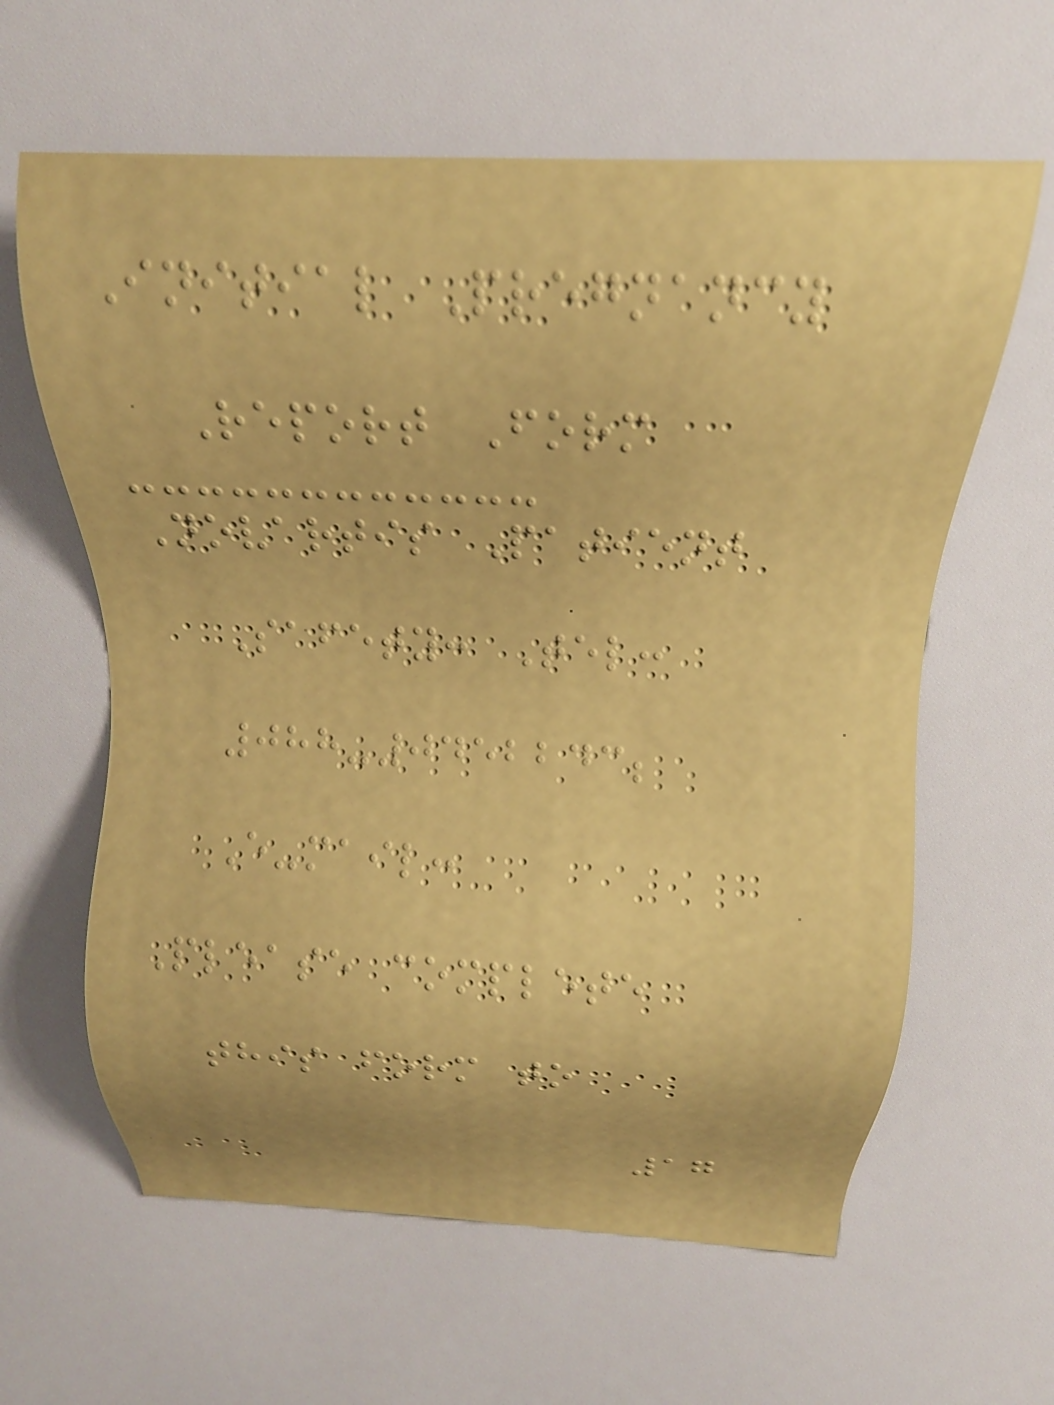Initial Pregnancy
Report Form
Novartis Patient
Safety: Tel:
088-0452243;
E-mail:
Please complete
this form to
17
